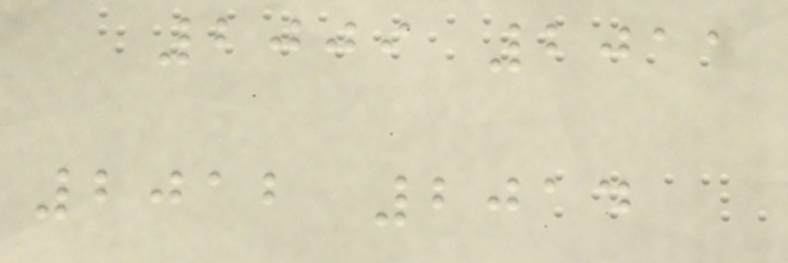2009 2011
2012 2014
